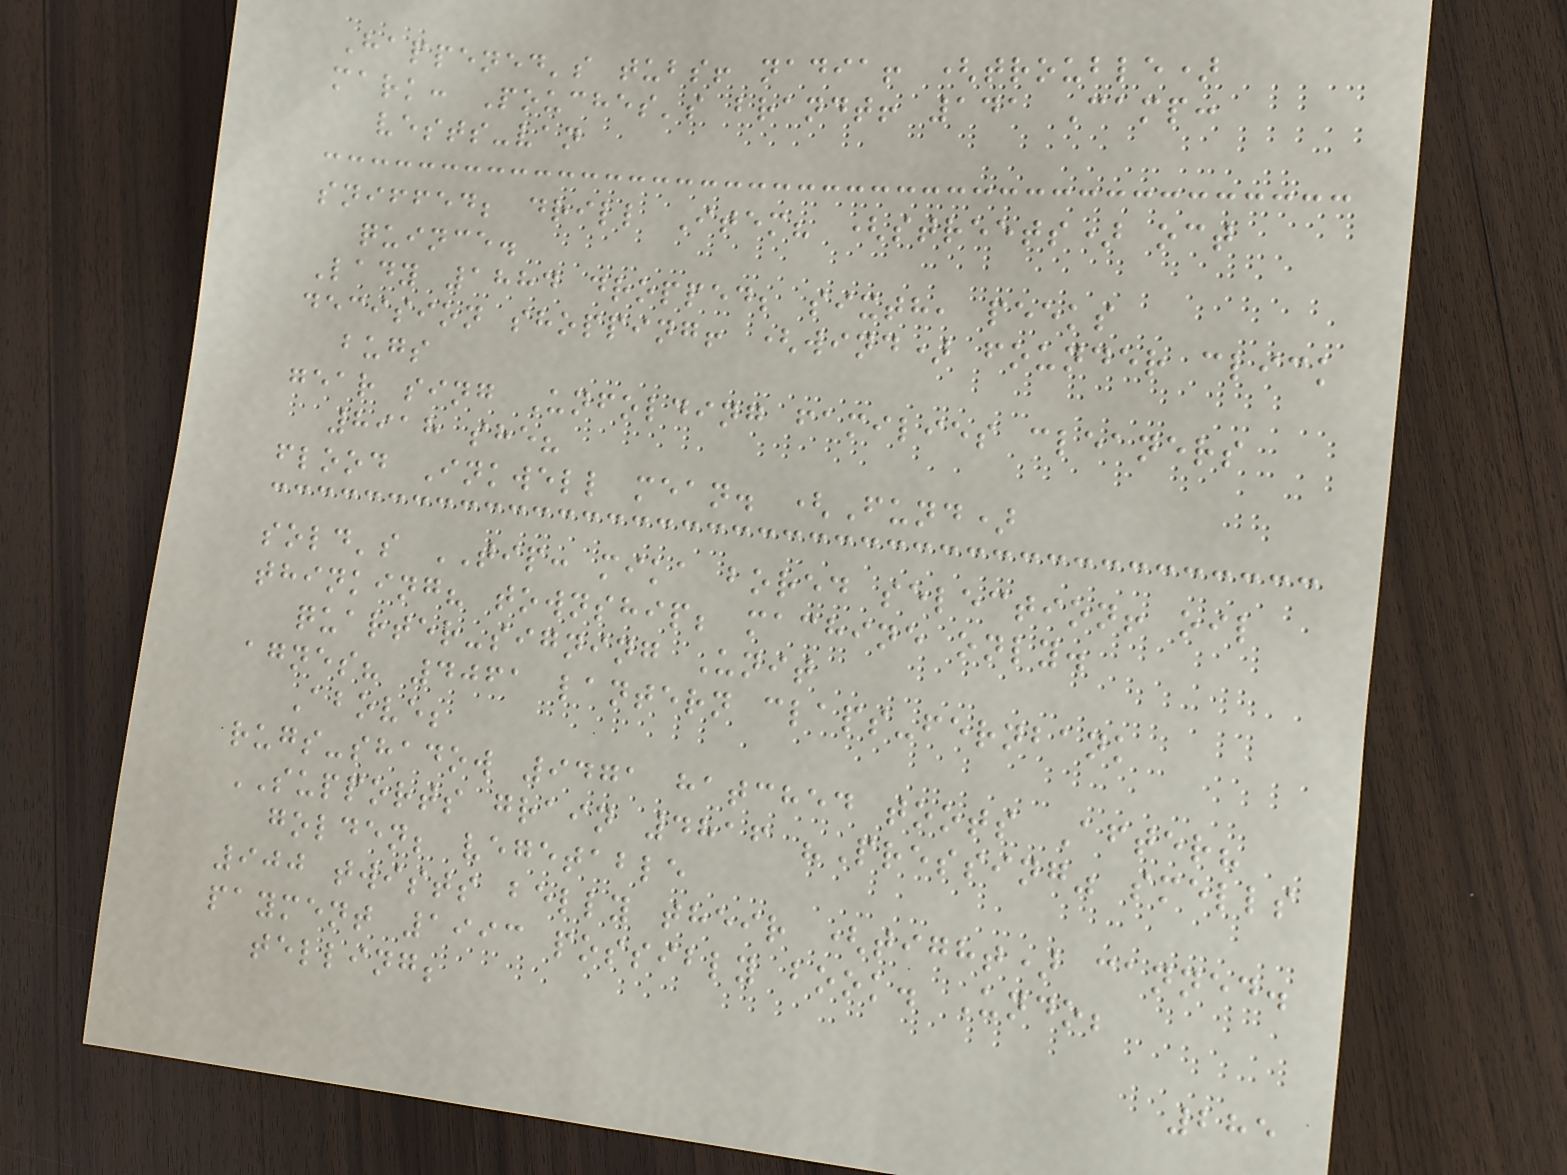Happened's tubs! nadia! (trouble)
mark: Pouches's brandt! 141 Camp:
vests-van
sniffed; drill Item? (streets) oct
quince.
Lady 1884 dropped; sixth, peeks
decision shopping! (wind) founder click
bugs
gear sing Unfolding families cleaners
8918 she?
flood Inkwell mean. (Fund)
sold's TIP: mika bored selection! oil
thinking? township; machine only.
quarter-signing Unit
agnes? 4061 lantern claps-fernbank
Above;
rugs-shadow 9471 hatched toots After?
SUPPORTS grain 4816 "Pressing" smells
golden; vegetable
900 twists belly their (tight) canned.
payment 1993 possibly book. Undo;
telling;
285
